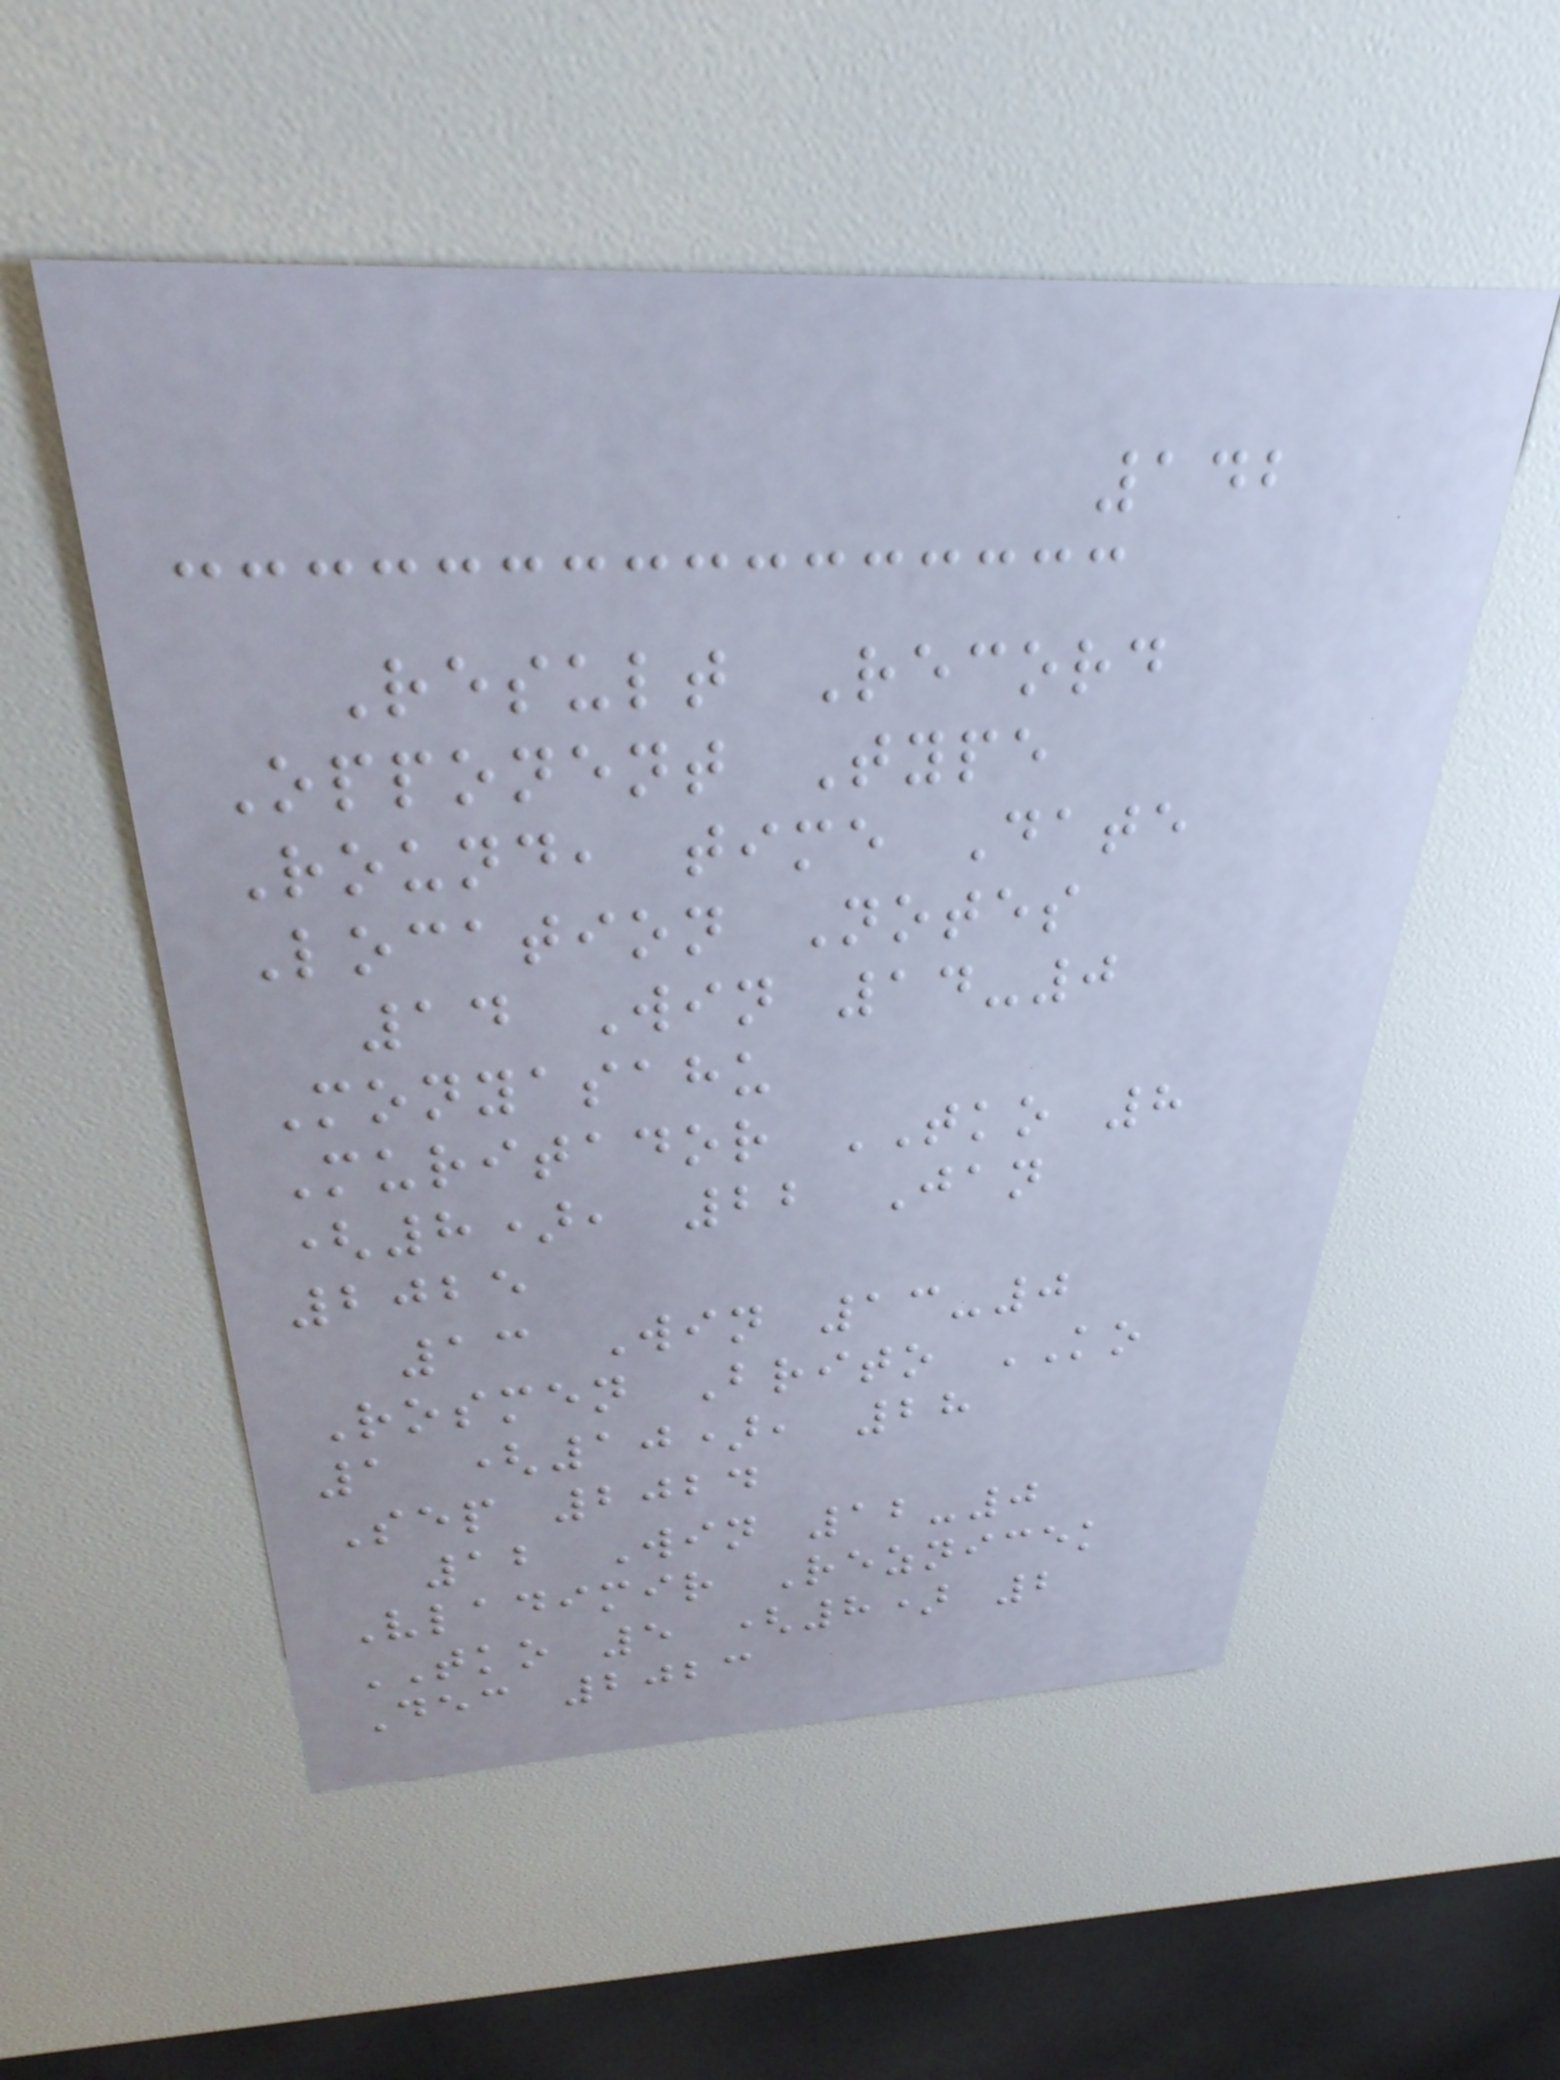142
Result Record
Opponent Type
Round, time Date
Location Notes
14 Win 14-0
Monyasahu
Muritador TKO 8
(8), 22 Jan
2025
13 Win 13-0
Rosmen Brito KO
1 (10), 28
Sep 2024
12 Win 12-0
Vladimir Reznicek
TKO 5 (8) 2
Dec 2023
